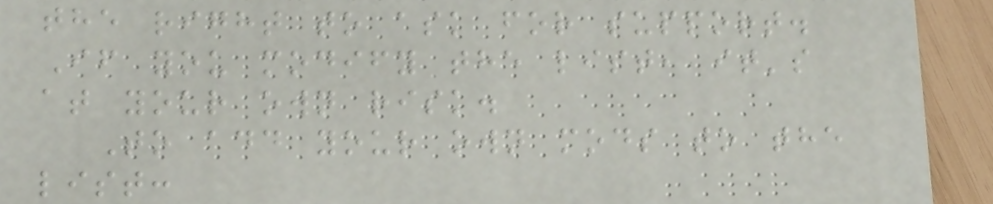the right to ask for support.
If you modify the list, it's
at your own risk.
To add your own mods to the
list:
